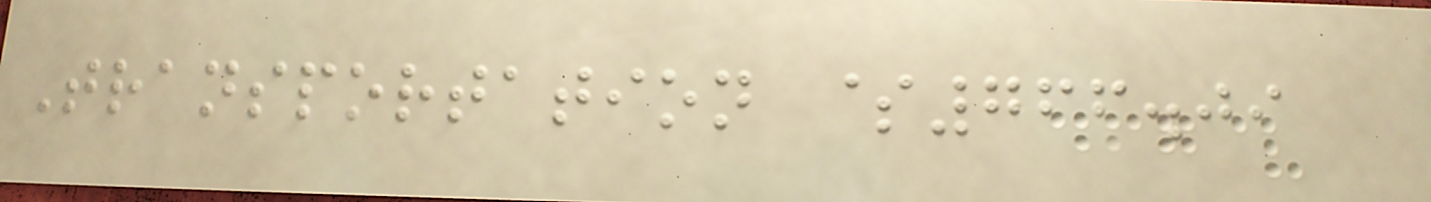Transportation $766.09
